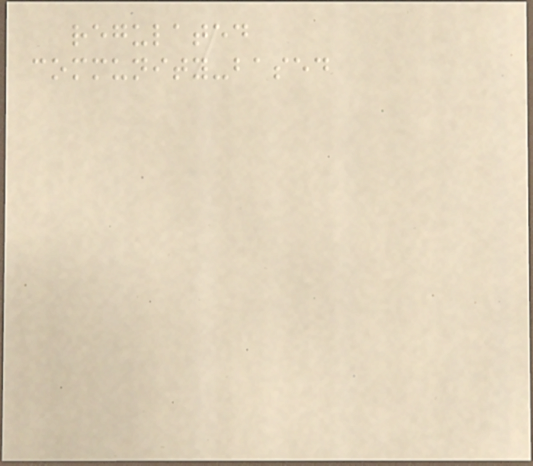regulated
community-based
